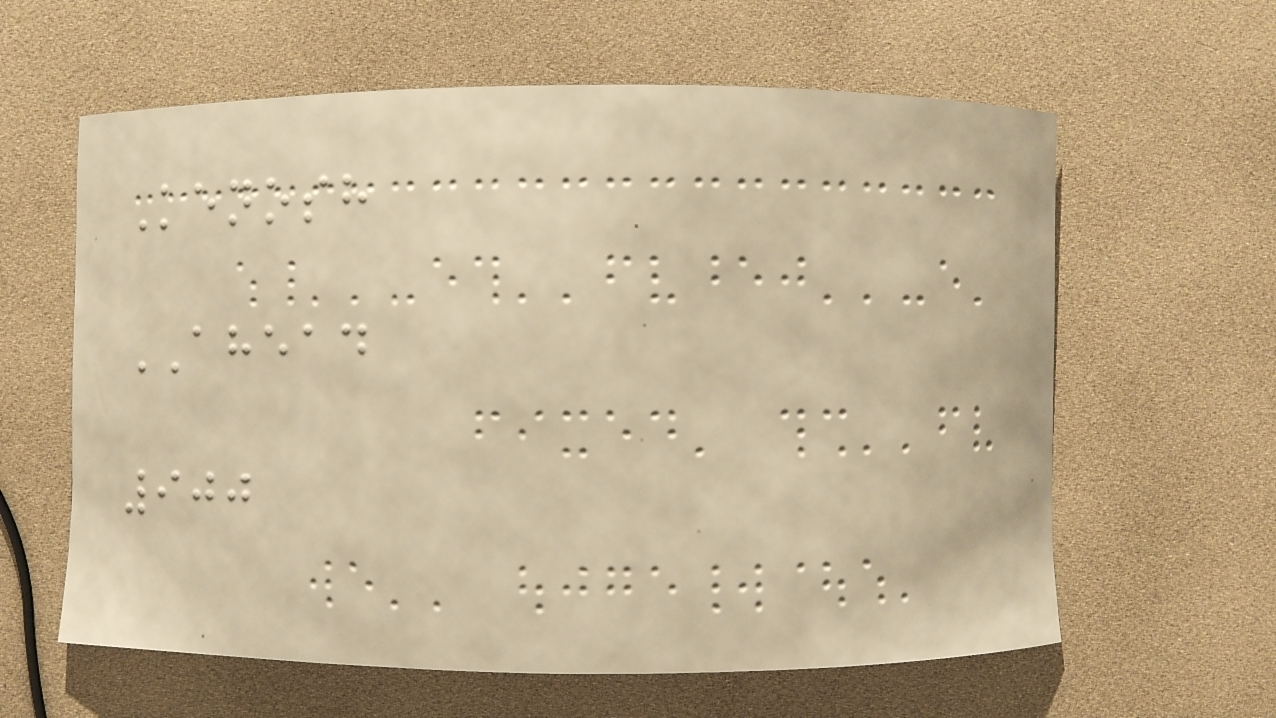Kenosh
AHEAD
900
